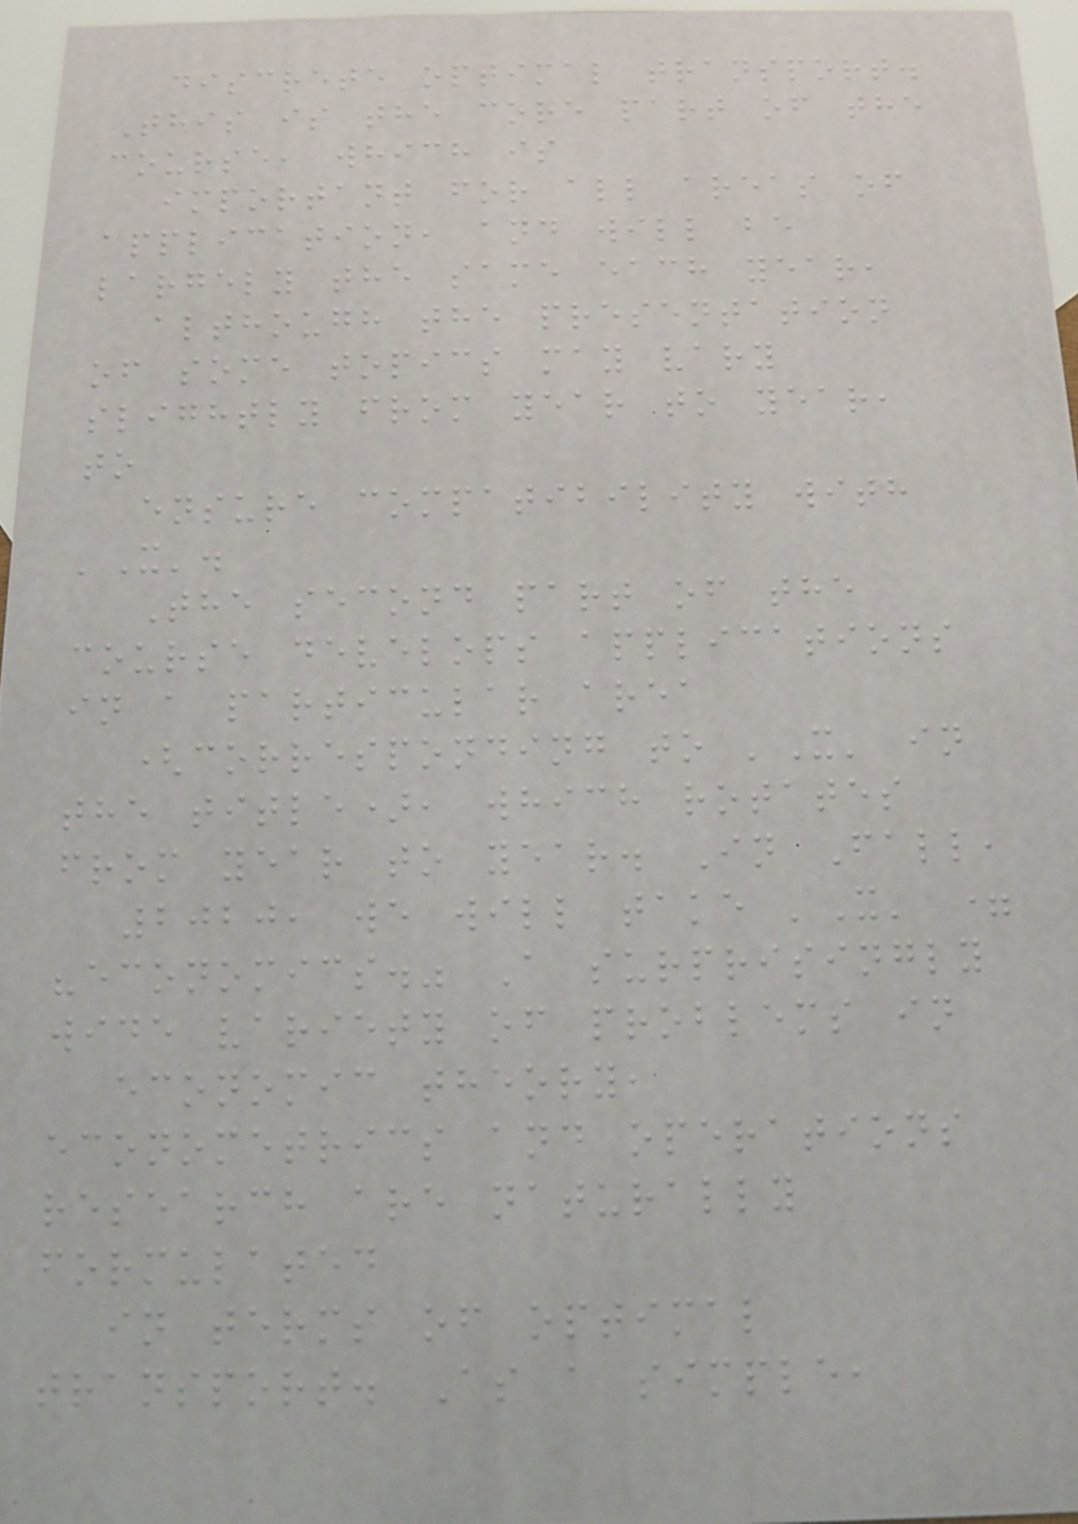discrete optimal transport.
This is the core part of the
course, which is
important for all areas of
application, and will be
largely the same each year,
although the presentation
of some topics may vary
slightly from year to year,
to
ensure compatibility with
'X'.
The second part of the
course develops applications
in a particular area
(corresponding to 'X' in
the title), which rotates
from year to year. In Fall,
2020, we will take 'X' =
"economics." A surprisingly
wide variety of problems in
economic theory,
econometrics and operations
research are naturally
formulated
in terms of optimal
transport. As a simple,
